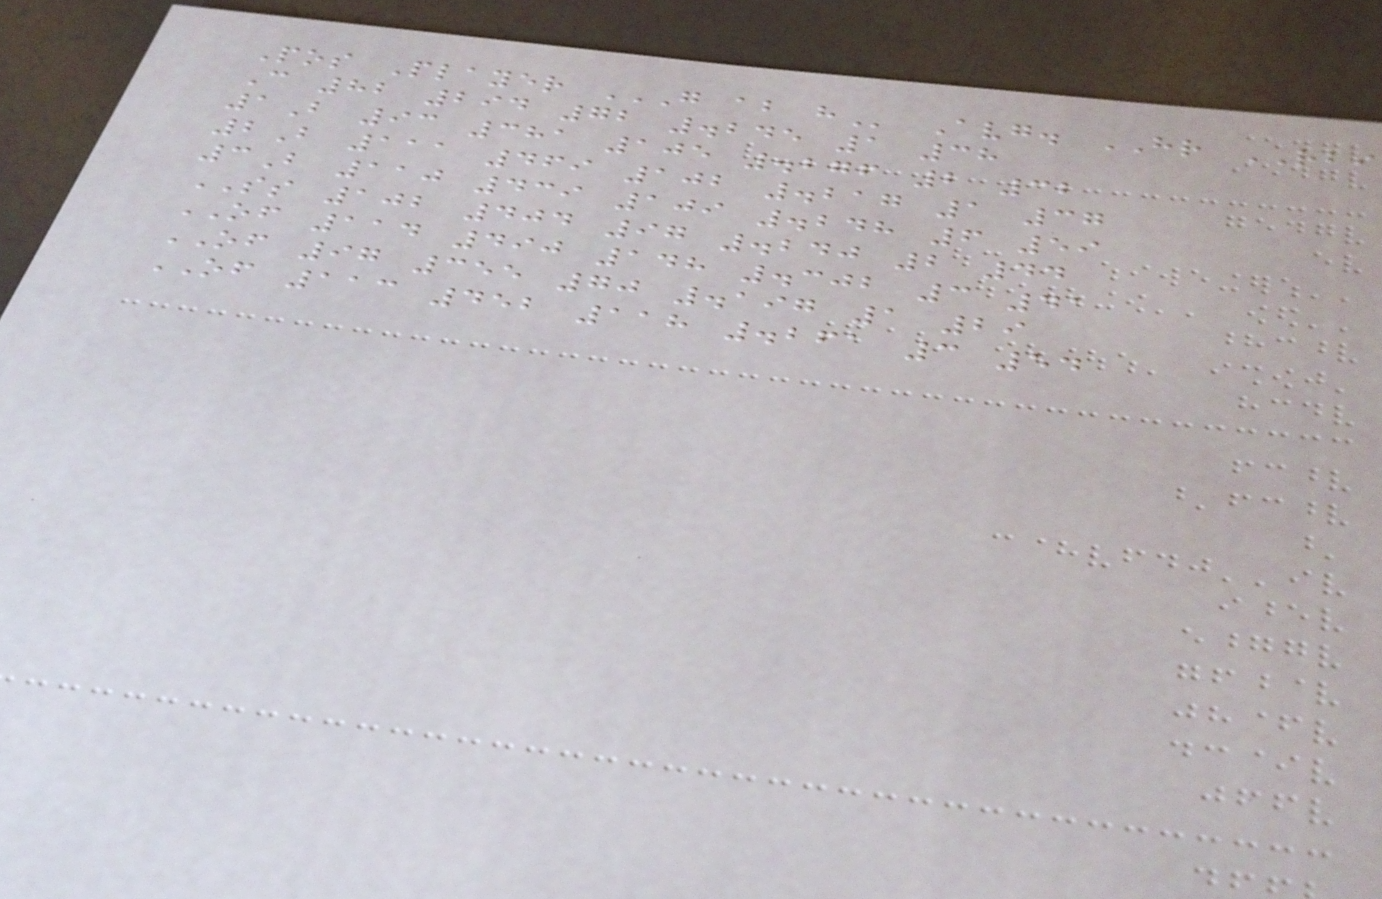Pos Player G AB H Avg. HR RBI
C 82 294 72 .245 1 38
1B 93 381 105 .276 2 32
2B 111 469 102 .217 1 37
3B 110 439 109 .248 6 59
SS 102 404 97 .240 2 44
OF 114 490 148 .302 3 41
OF 97 355 70 .197 1 29
OF 113 452 118 .261 3 54
